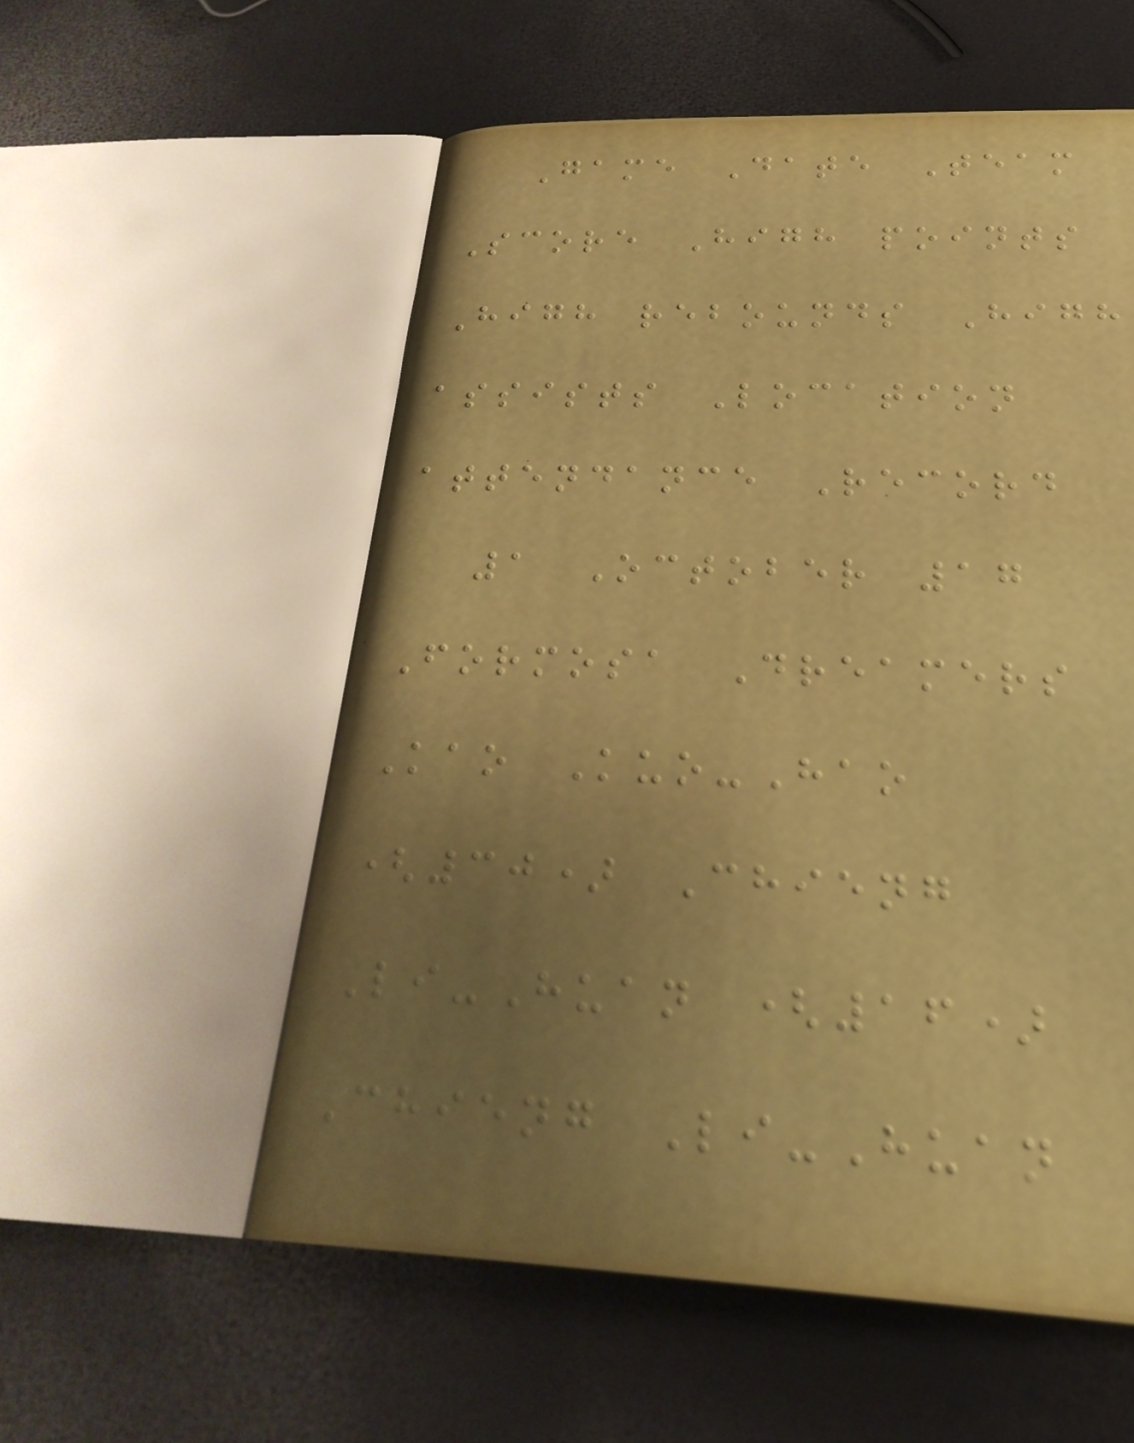Game Date Team
Score High points
High rebounds High
assists Location
attendance Record
1 October 17
Formosa Dreamers
Kao Kuo-Hao
(30) Chieng
Li-Huan (16)
Chieng Li-Huan
